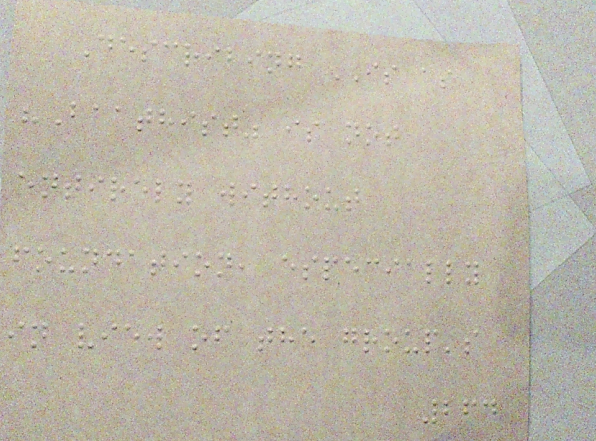Describing IS as
"Baathist" is not
entirely without
foundation, especially
in view of the group's
264
